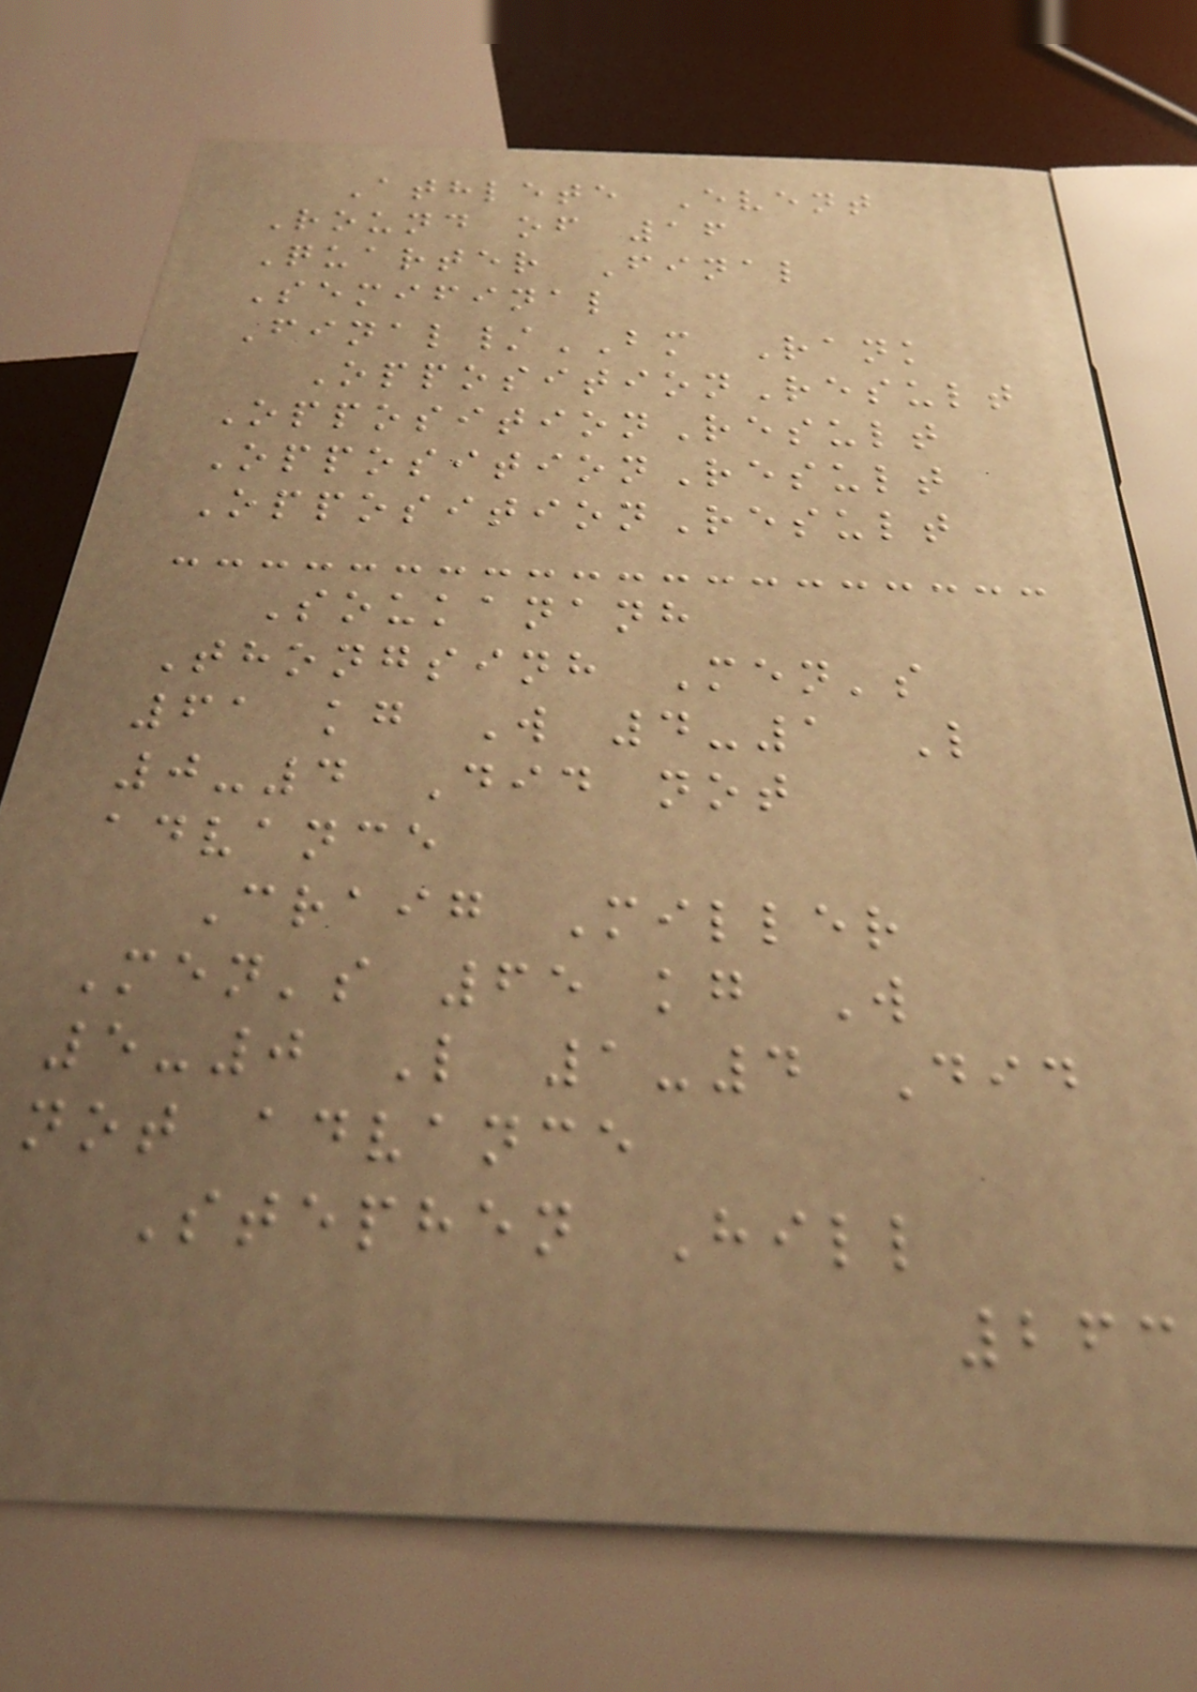Athlete Event
Round of 16
Quarter Final
Semifinal
Final/BM Rank
OppositionResult
OppositionResult
OppositionResult
OppositionResult
Soukananh
Thongsinh Men's
61 kg W 4-1 L
0-4 Did not
advance
Craig Miller
Men's 65 kg W
5-0 L 1-4 Did
not advance
Stephen Hill
263
